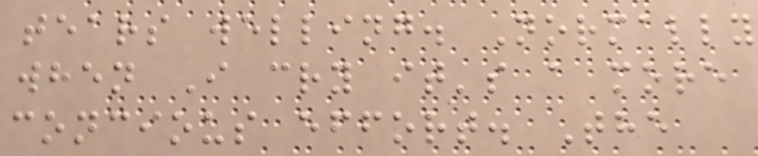tears welling. Normally
when I cry it's a more
concious effort. The
